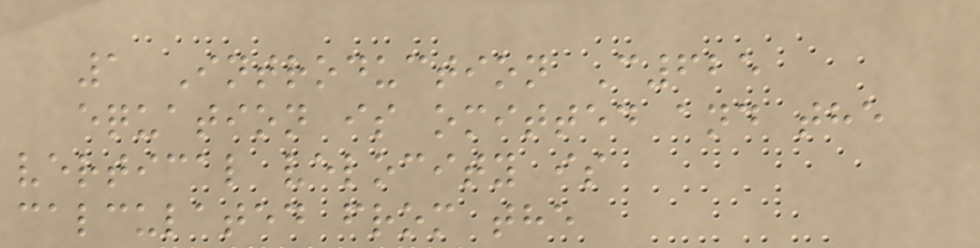1 Introduction C625
equation is omitted and the
vertical velocity is
calculated from the
